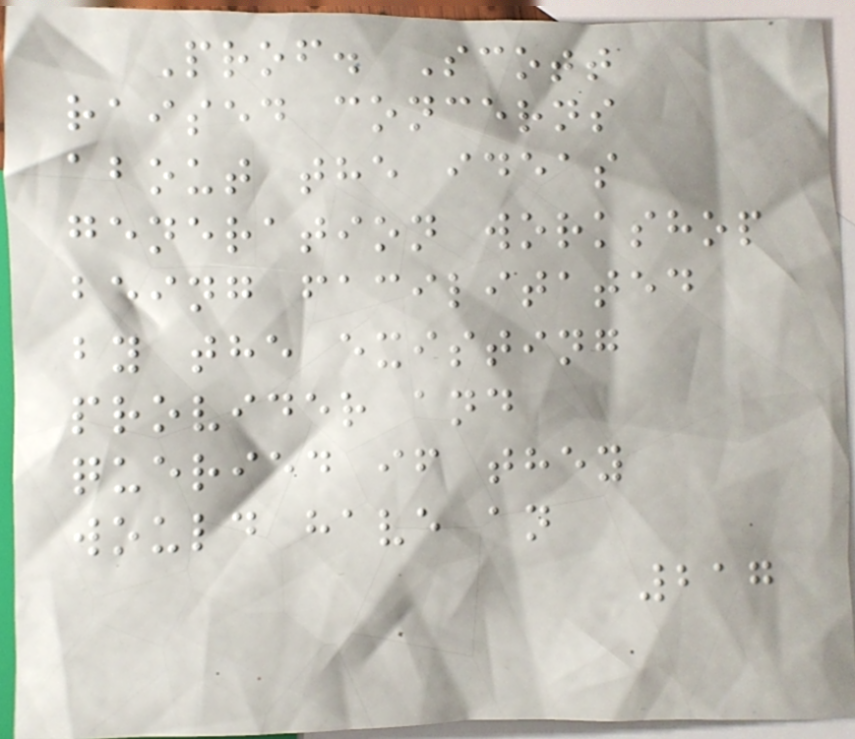Prof. Scott
raised concerns
about the ideas
generation workshop
being facilitated
by the existing
provider and
queried if they
would have an
217
